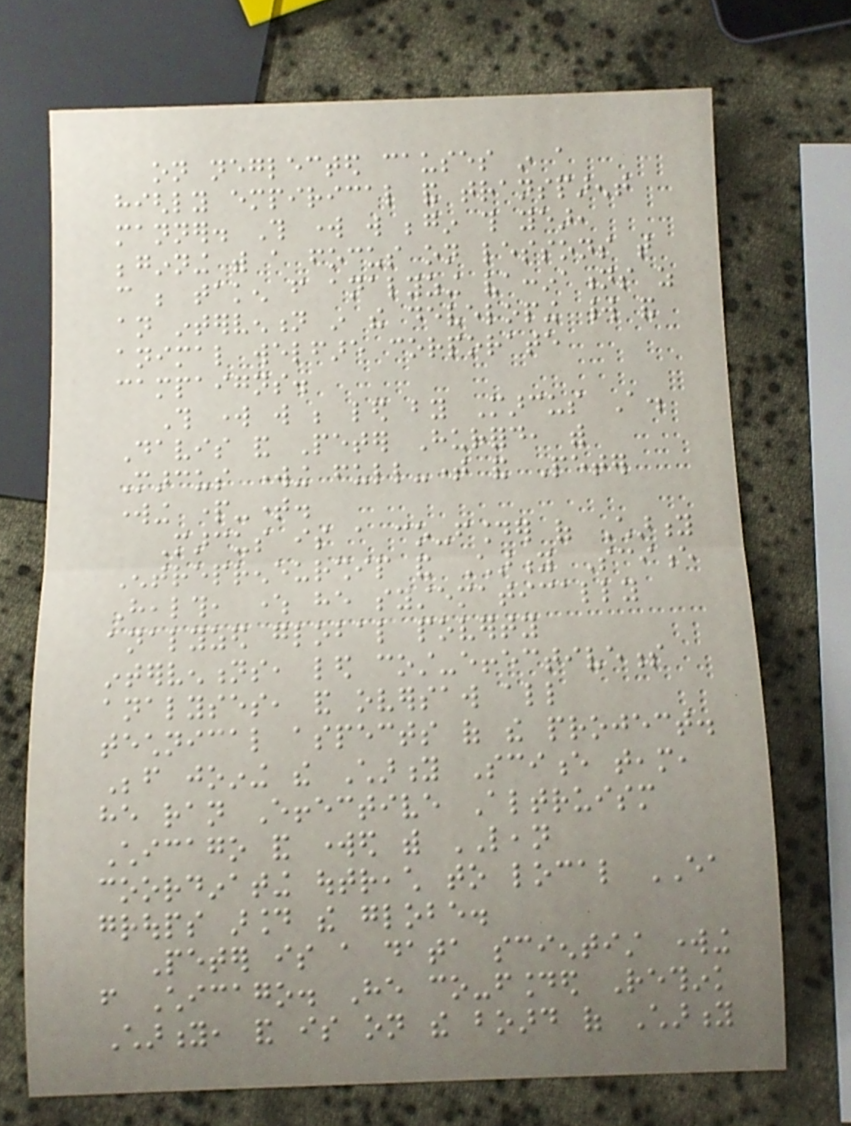on neglected causes in a
highly empirical and transparent
manner. This work will begin this year,
beginning with a focus on lessons that
can be taken from analyzing vaccinations as
an intervention in the developing world and
animal welfare corporate
campaigns.
This work will be led by Marcus A.
Davis and Peter Hurford, with
Marcus working full-time and Peter
working part-time.
Marcus is a co-founder of Charity
Entrepreneurship and Charity Science
Health, where he systematically
analyzed global poverty
interventions, led cost-effectiveness
analyses, and oversaw all
technical aspects of the project.
Before joining the Charity Science team,
he ran Effective Altruism
Chicago and worked with LEAN
coordinating outreach to local EA
groups around the globe.
Peter is a data scientist working
from Chicago. He co-founded Rethink
Charity, and is on the board of Charity
